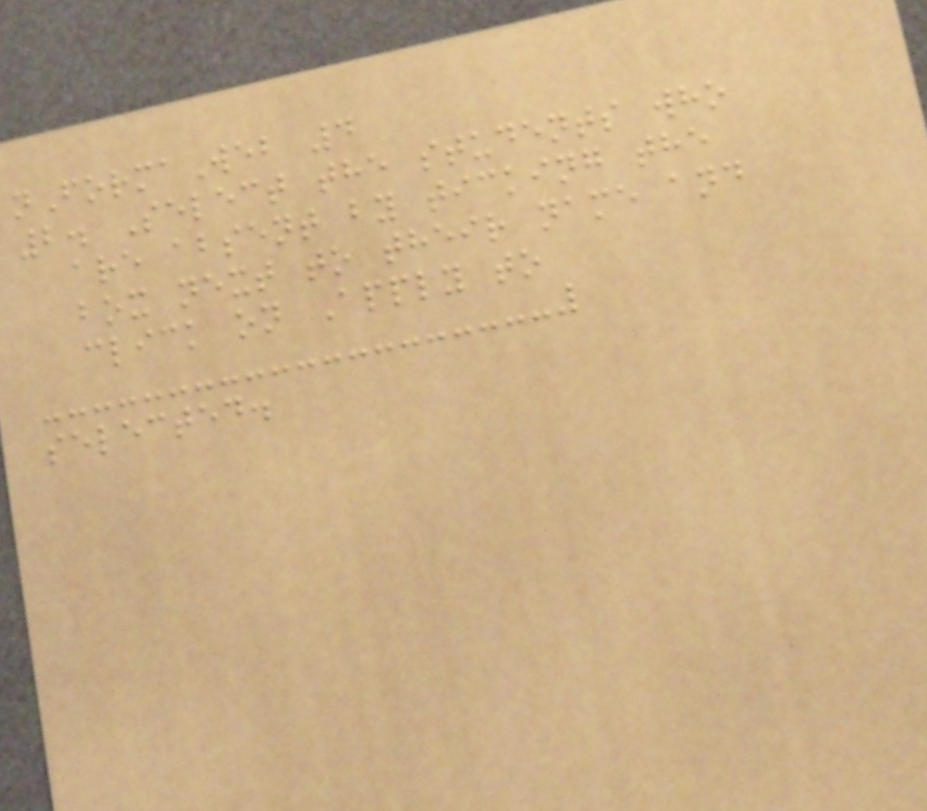nFormaWeb 4
2. Select the students who
are absent by ticking the
box next to their name and
click on Apply to
selected.
